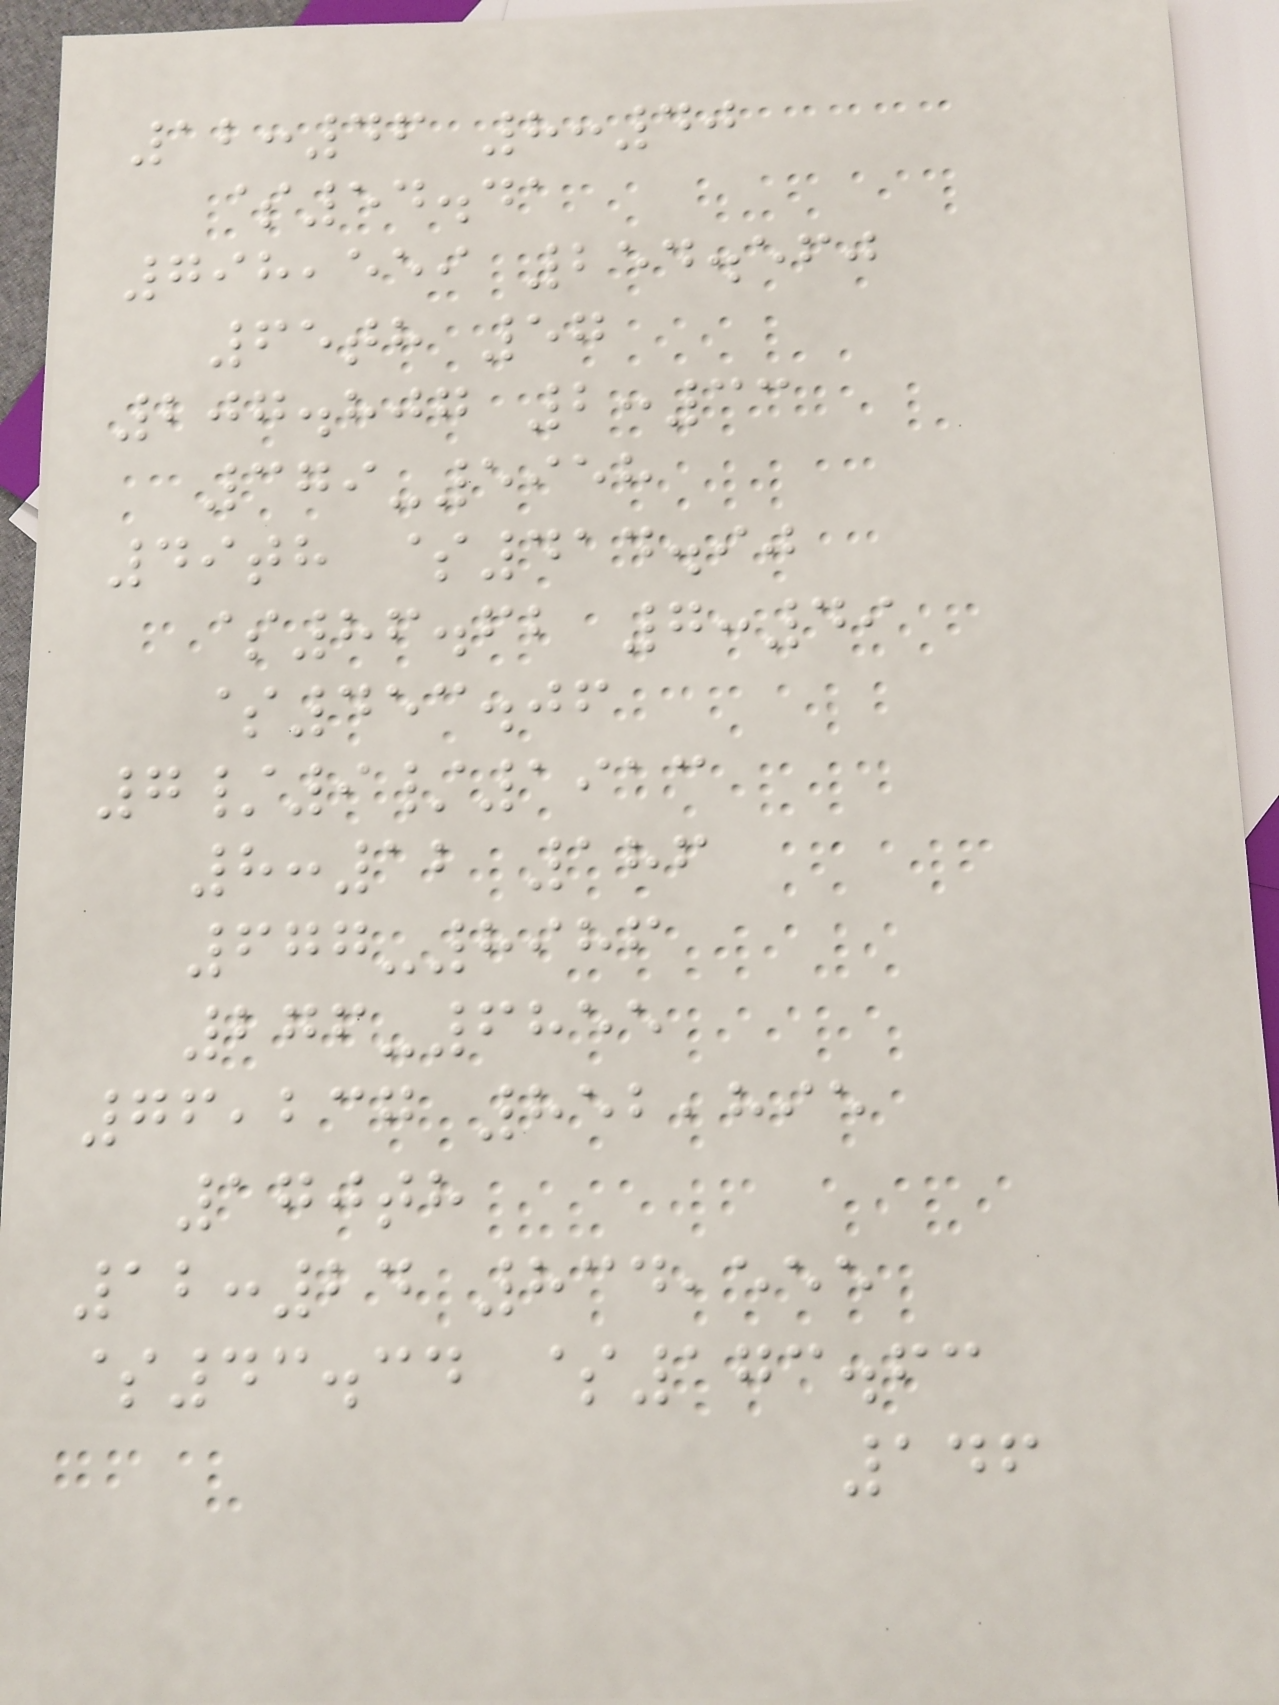12:46 8:40
$54.41
798,559 254.560
65th 57
207.807 2:33
379-5958
49th $414.90
$86.62 7:49
$453.06
7/9/1913
8:12 186
677-8986
276-6855
76,237 852,895
170th
12:24 834,555
$43.34 $173.63
146
